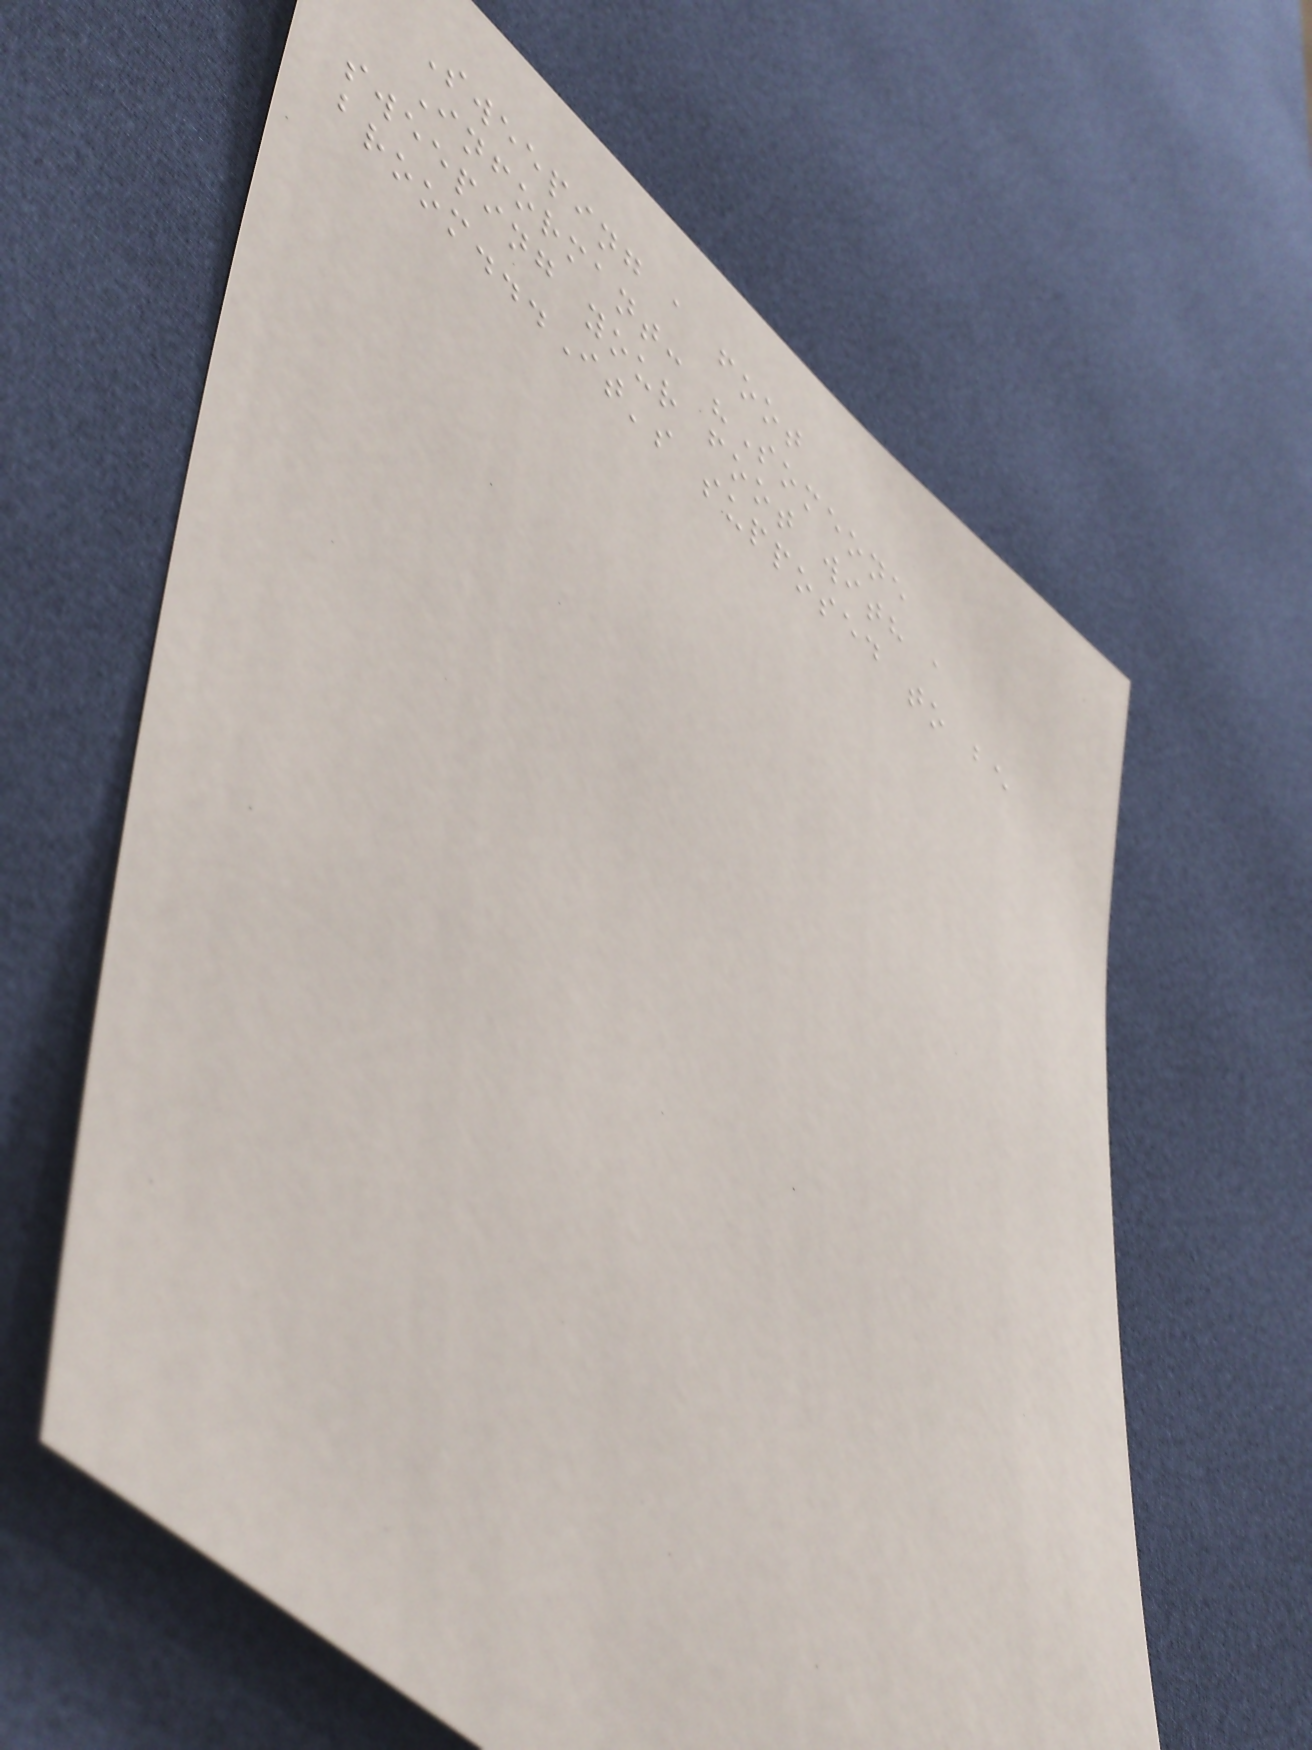Sweeping a foot
Informant: "Someone
sweeping your foot with a
broom...It's supposed to be
